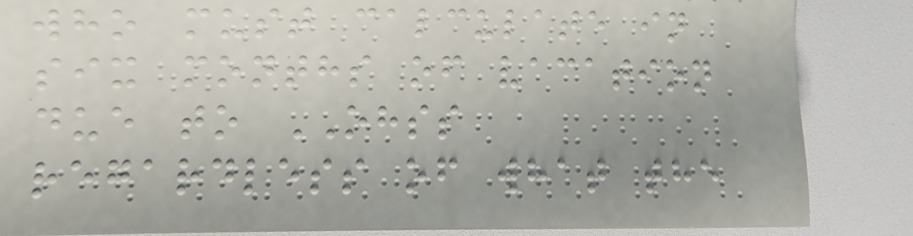who must calculate in
six months of vacation
due to OHSS
regardless of what the
